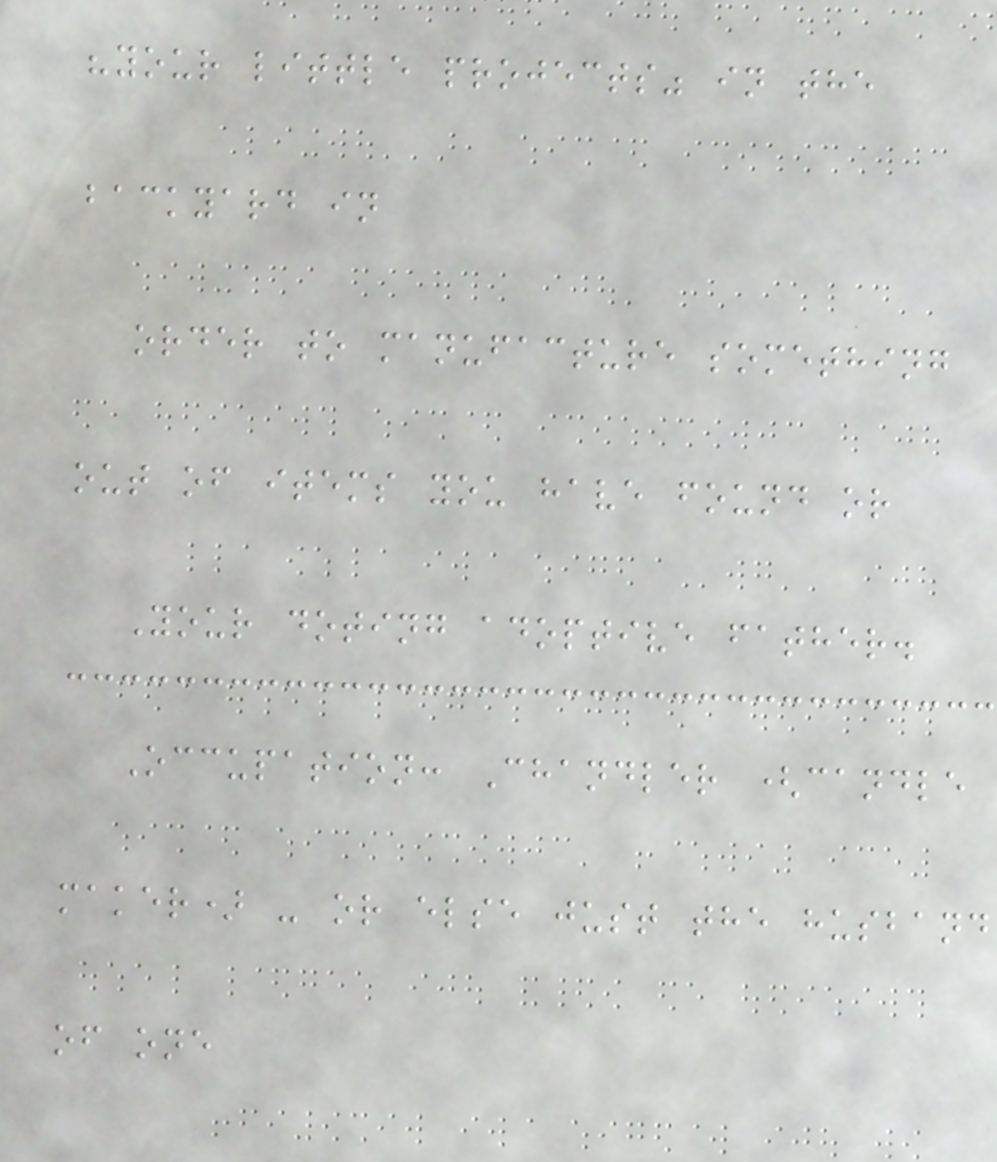"your little projects" in the
backyard in
order to manufacture something
out of items you have found or
Your doting adoptive father.
Occupation: Chandler (candle
maker) - or else just the husband
of one
